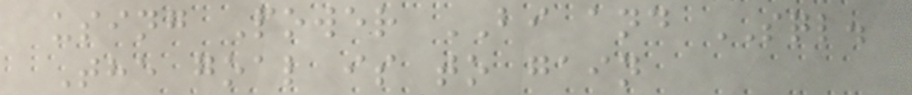using Power BI and SQL.
The goal is to gain
